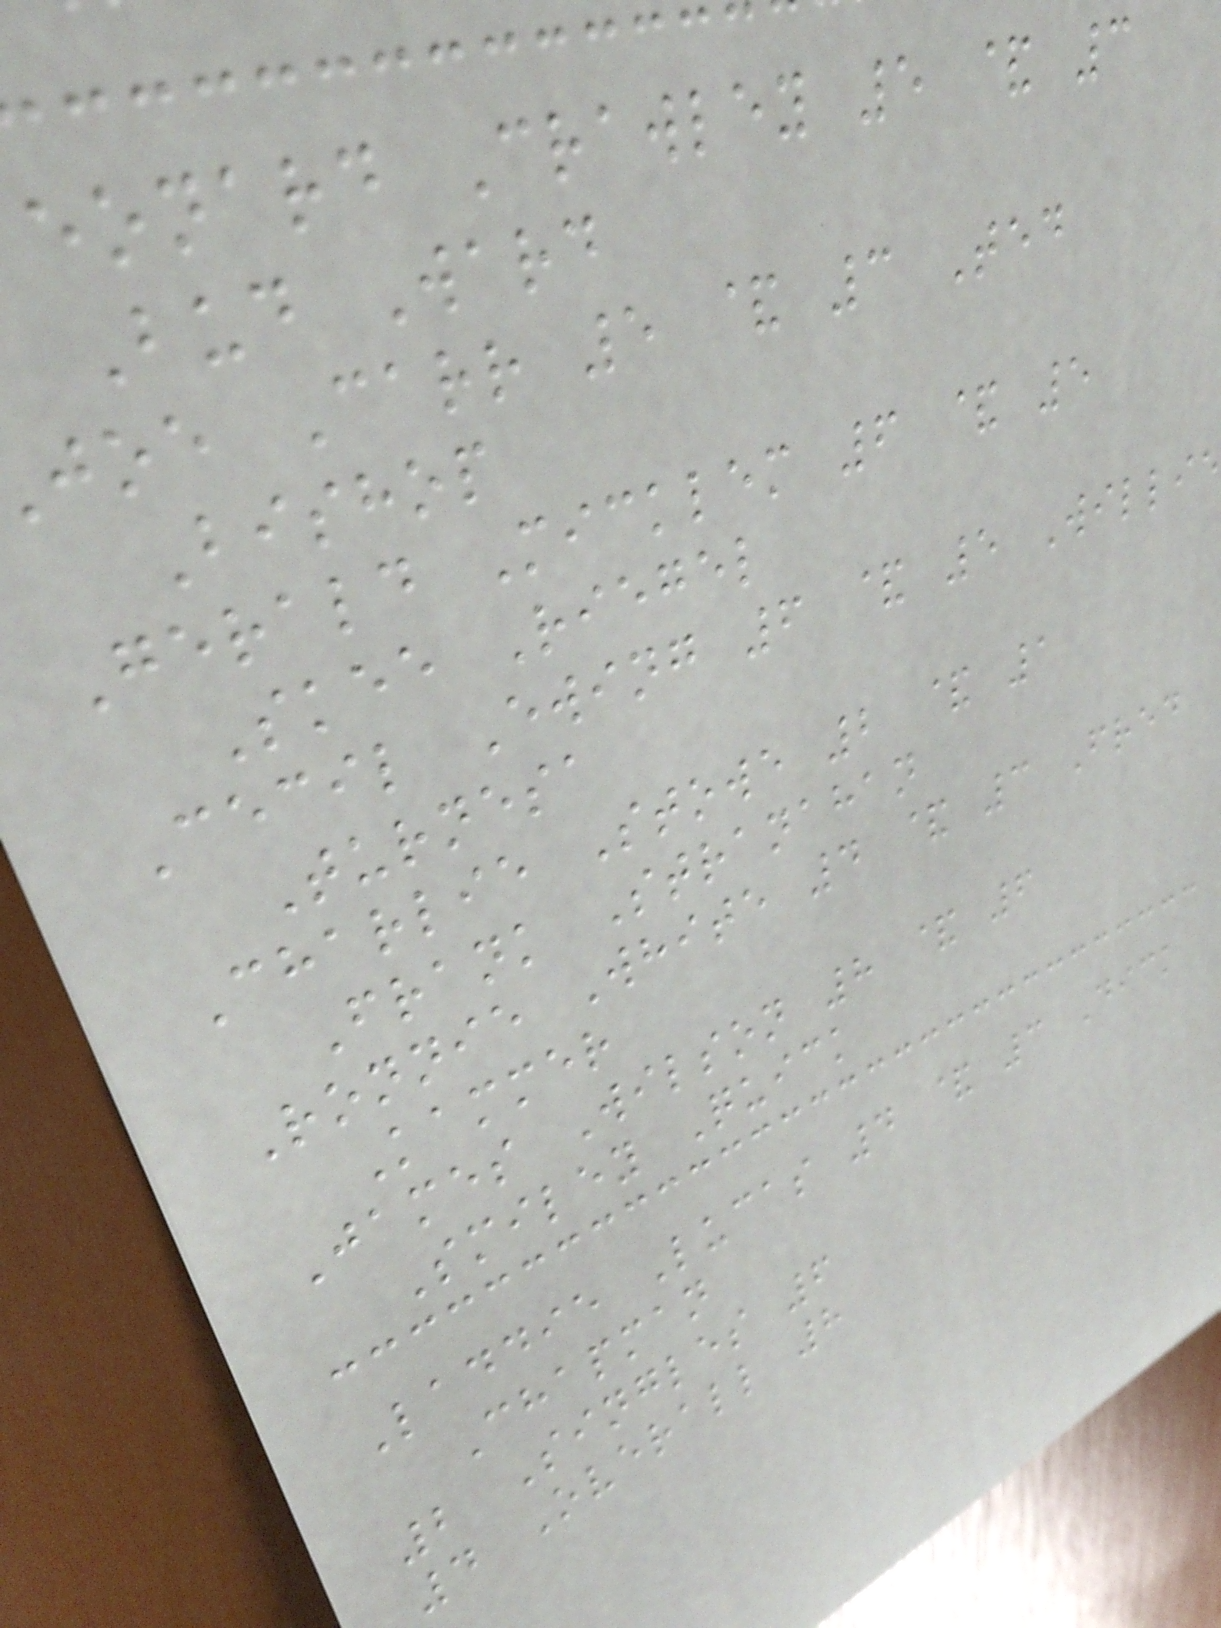eonard Crawley 5 & 3
Bud Ward
joe Carr 5 & 3 Ted
Bishop
Gerald Micklem 6 & 5
Skee Riegel
Cecil Ewing 6 & 5 Willie
Turnesa
Charlie Stowe 2 & 1
Frank Stranahan
Ronnie White 4 & 3 Fred
Kammer
James Wilson 8 & 6
Smiley Quick
Laddie Lucas 4 & 3 Dick
Chapman
2 Singles 6
4 Overall 8
